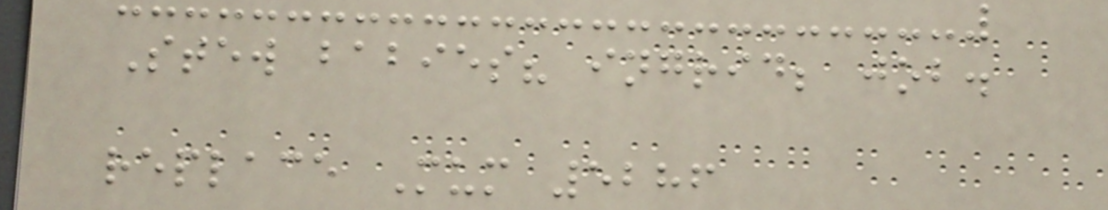Stew babies? ingrid; job.
replace Mum 5286
